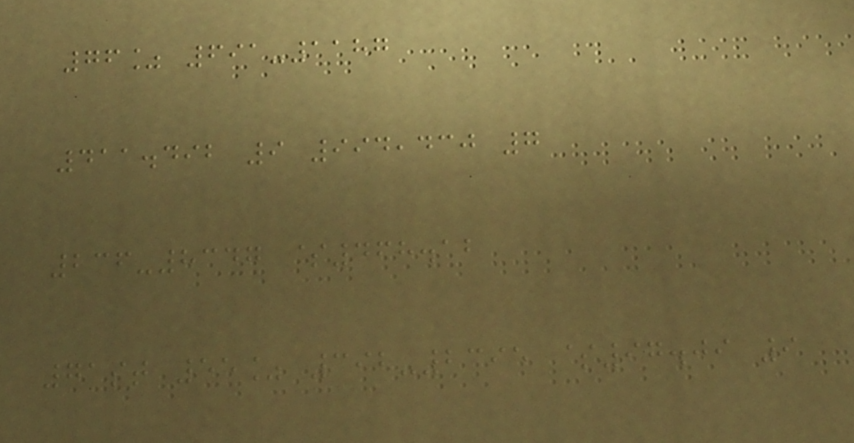76% 691-1187
411.492 9 994,430 7
236-8347 $468.12
71st 55% 392-2395 $97.09 9
